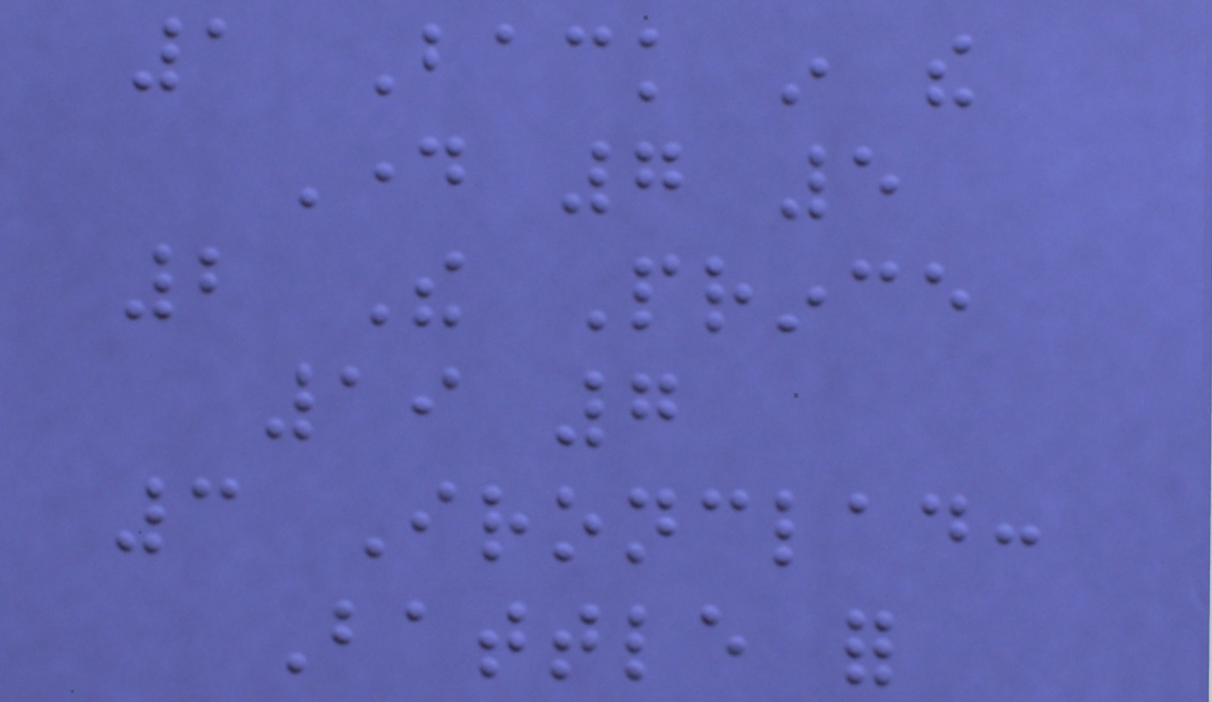1 Back in the
Day 7 5
2 The Prince
19 7
3 Ironclad:
Battle for
